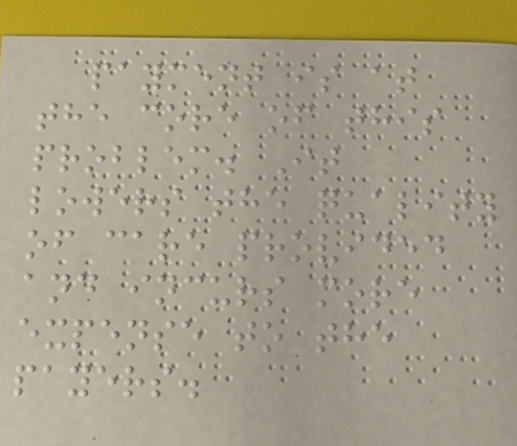payment is at
the core of this
problem. It
lowers the quality
of care provided
and incurs more
expense to the
payers.
